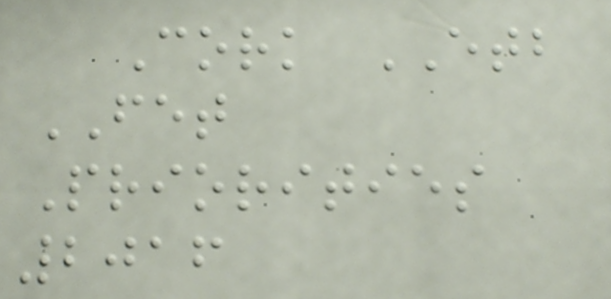Cork ETB
FET
Priorities
2016
